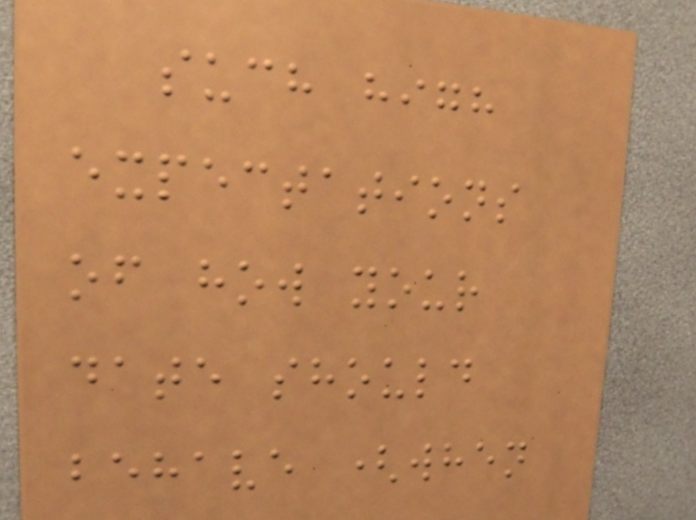such high
expectations
of how your
date should
behave (when
